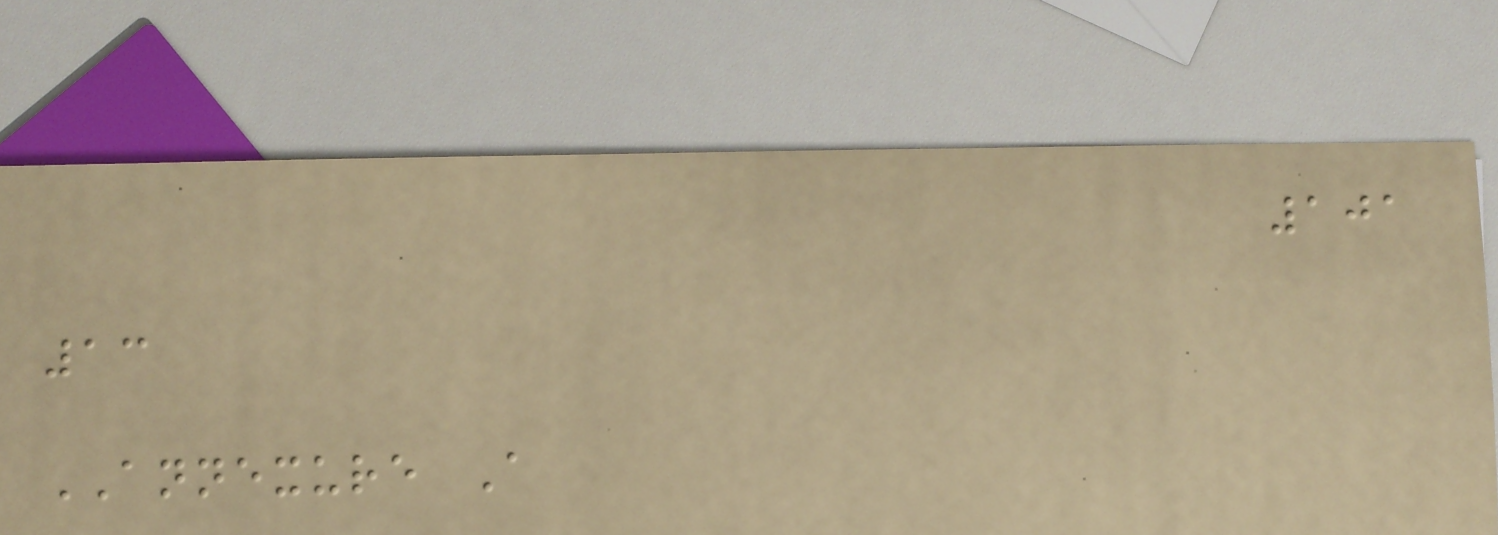101
13
ANNEXURE A
